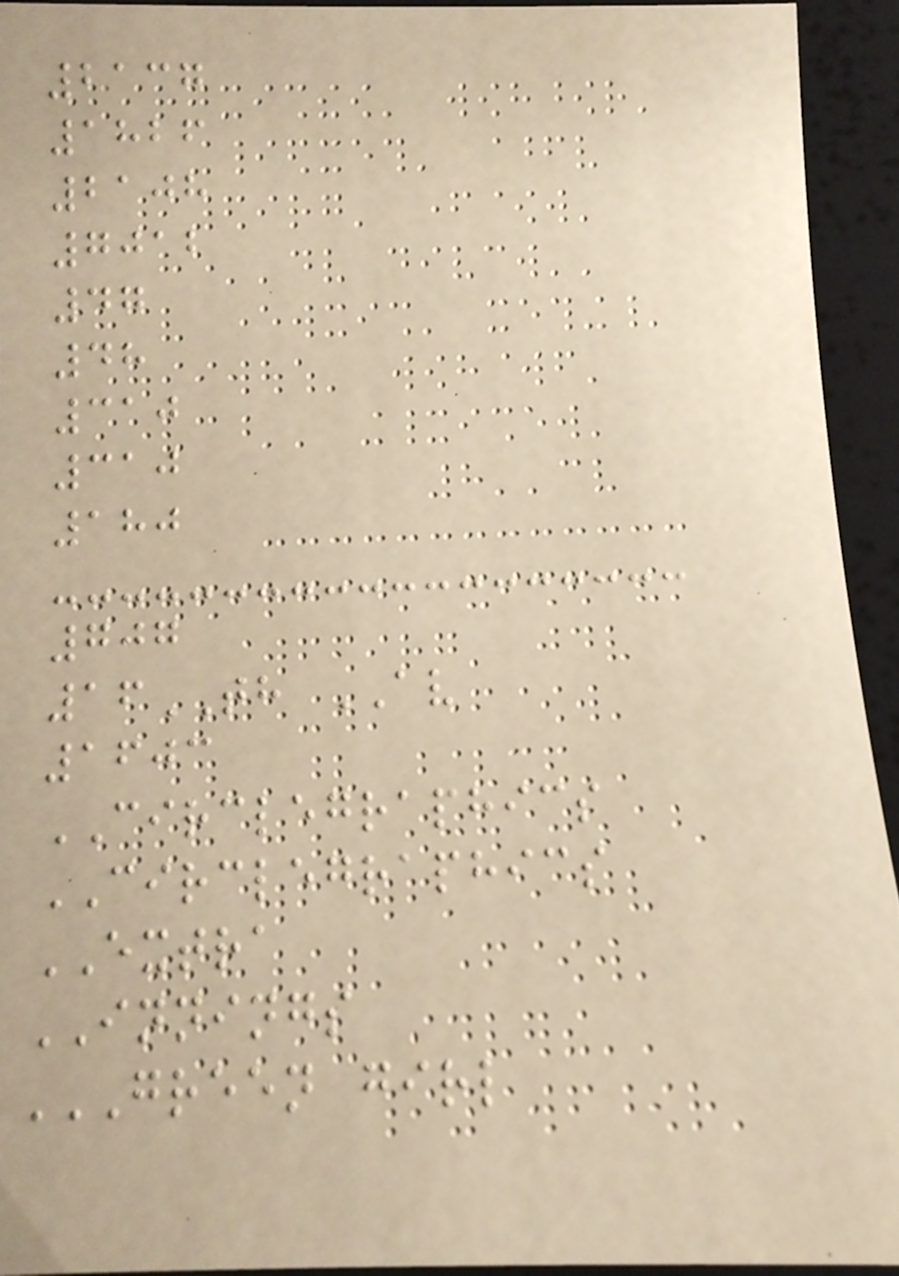2137
1826
2108
7012
47
48
310
310
180
707
16TH AV
1603
CIRCLEGRAPHICS
CIRCLEGRAPHICS
EXTRA
INNINGS
GREEN GIRL
